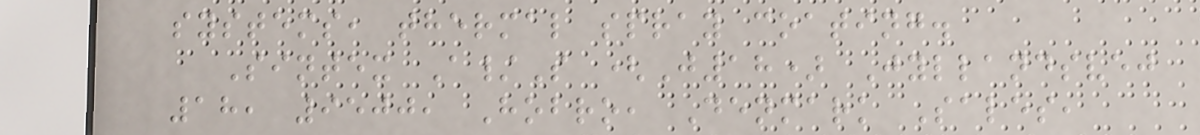systems, thermal spray coating.
Sintex A/S (J18) Jyllandsvej
18, 9500, Hobro, Denmark Sales,
